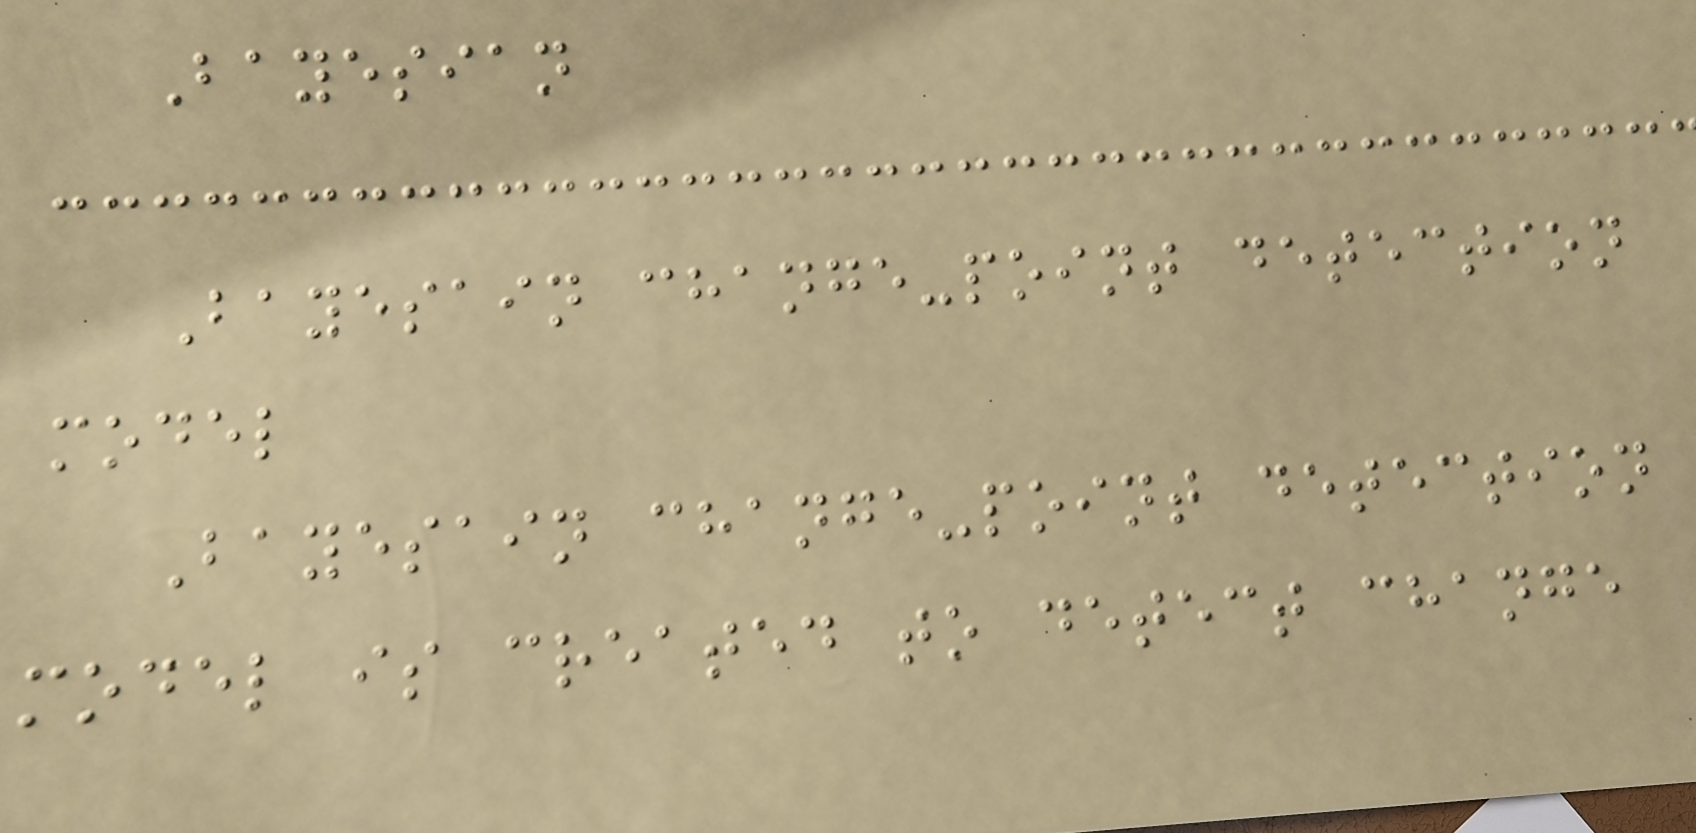Bayesian
Bayesain change-point detection
model
Bayesain change-point detection
model is created to detect change
